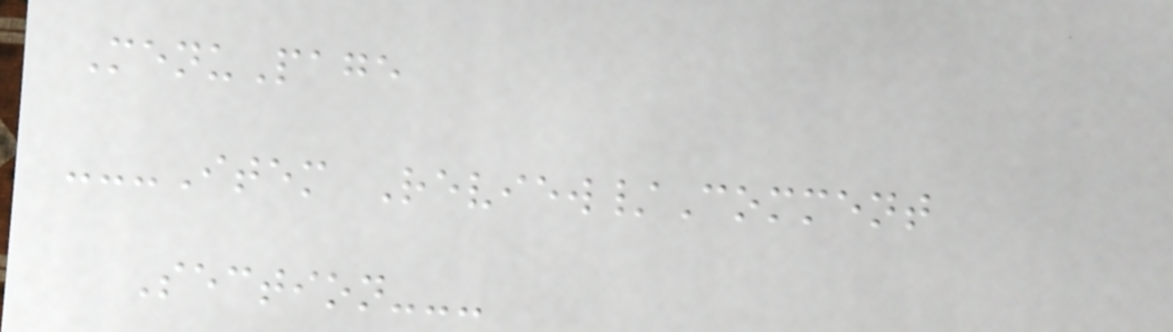MenuPage
---Item Review/Comment
Section---
